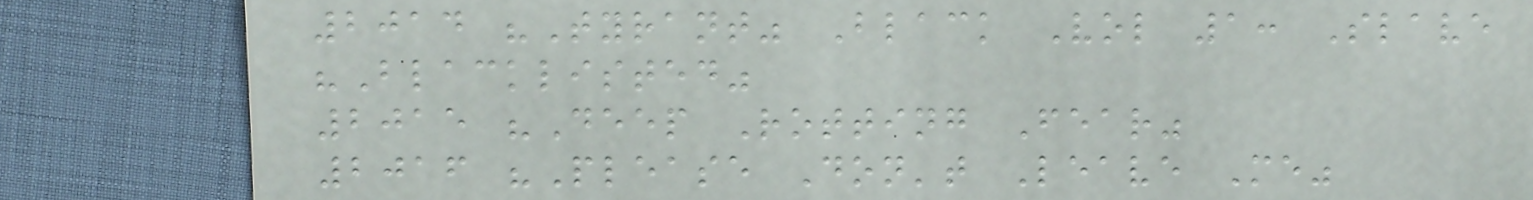2014 "Tyrant" Black Vol 1: Slave
"Blacklisted"
2015 "Deep Rotting Fear"
2016 "Please Don't Leave Me"
